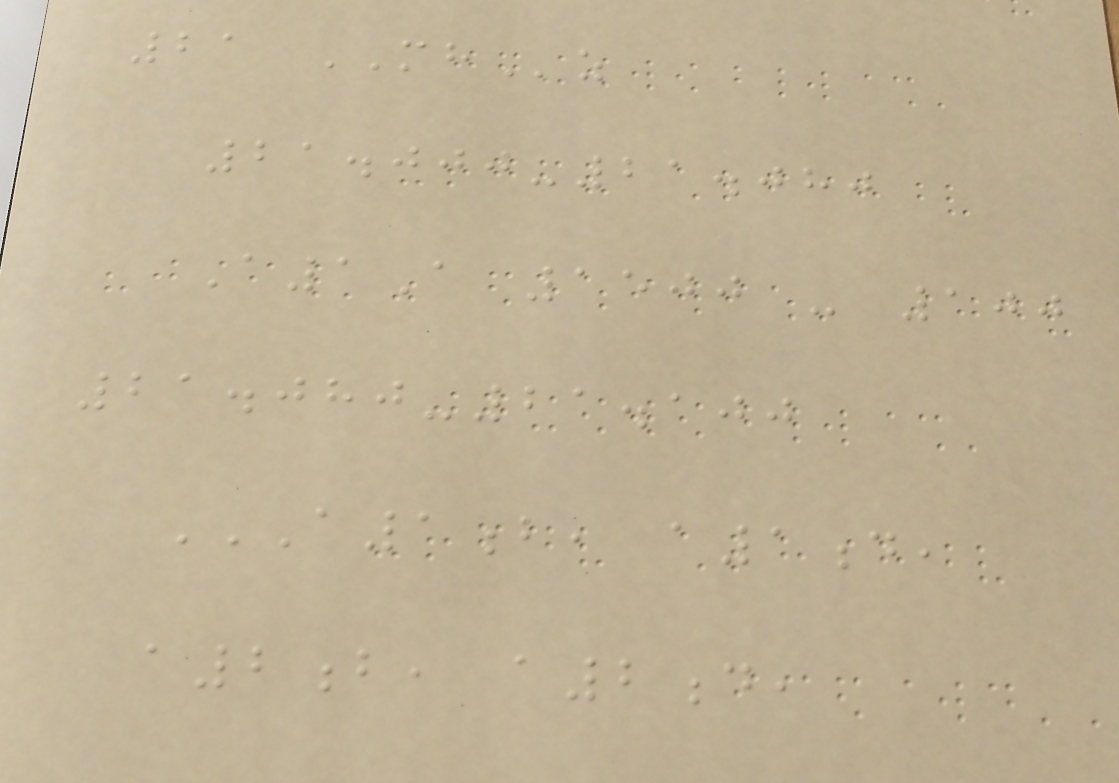21 MHz
21.000-21.080
A1A 1500 - 100
21.080-21.100
A1B, A1D,
A2B, A2D,
